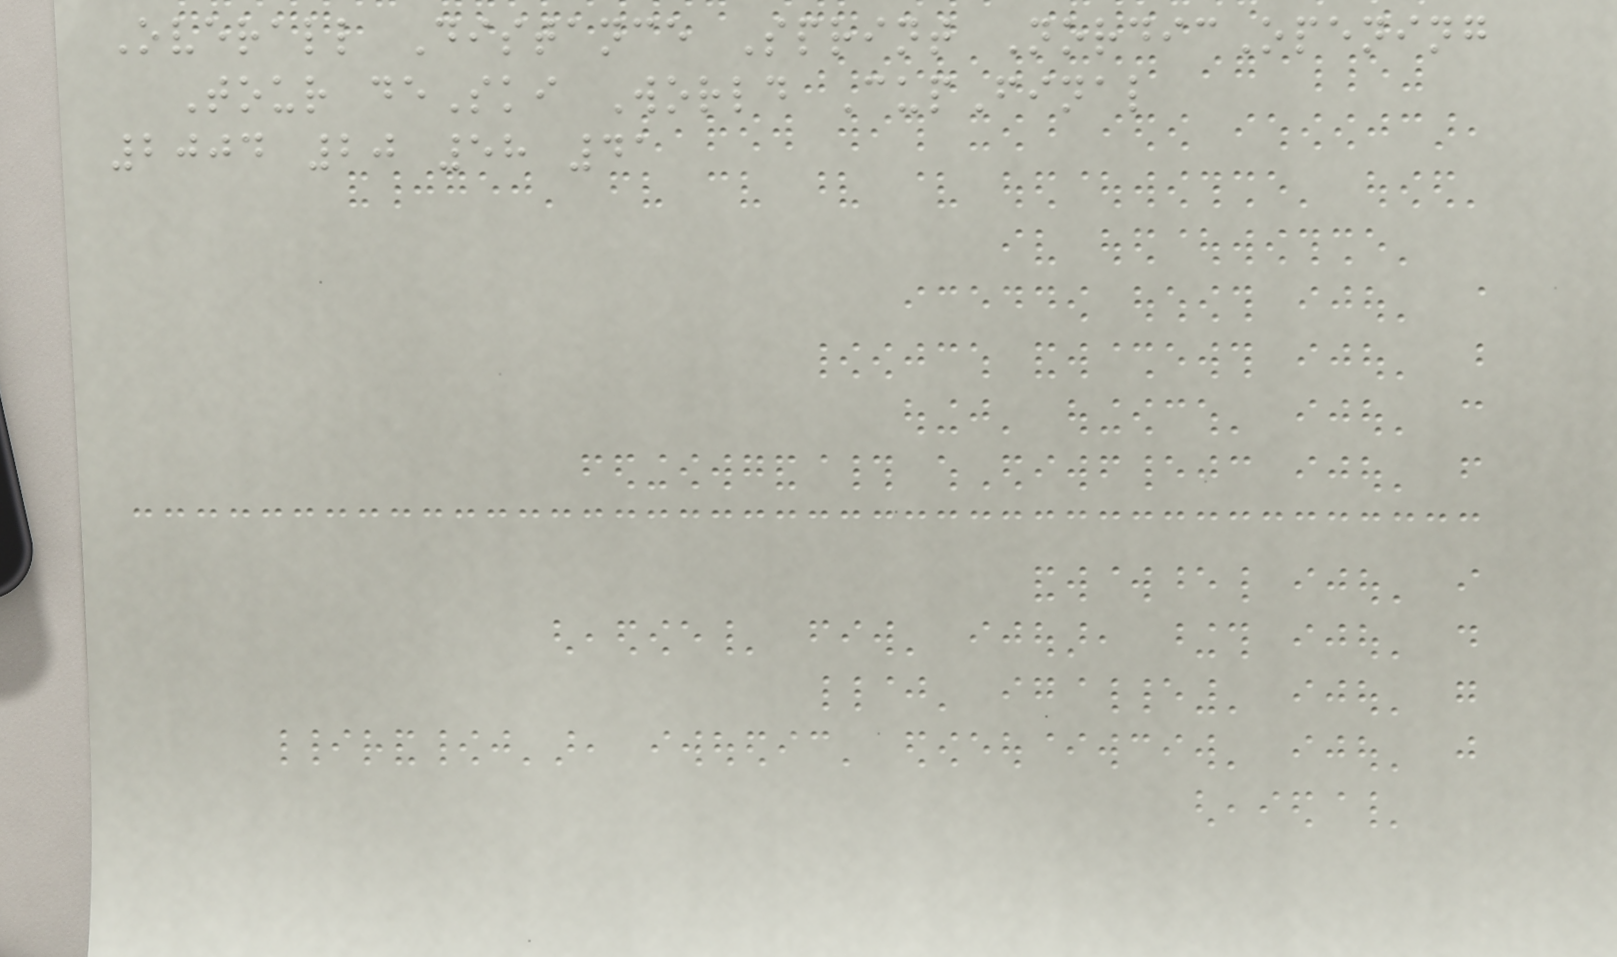Overall Distance Sprint NordicOpening
Tour deSki World CupFinal
2004 20 58 41
